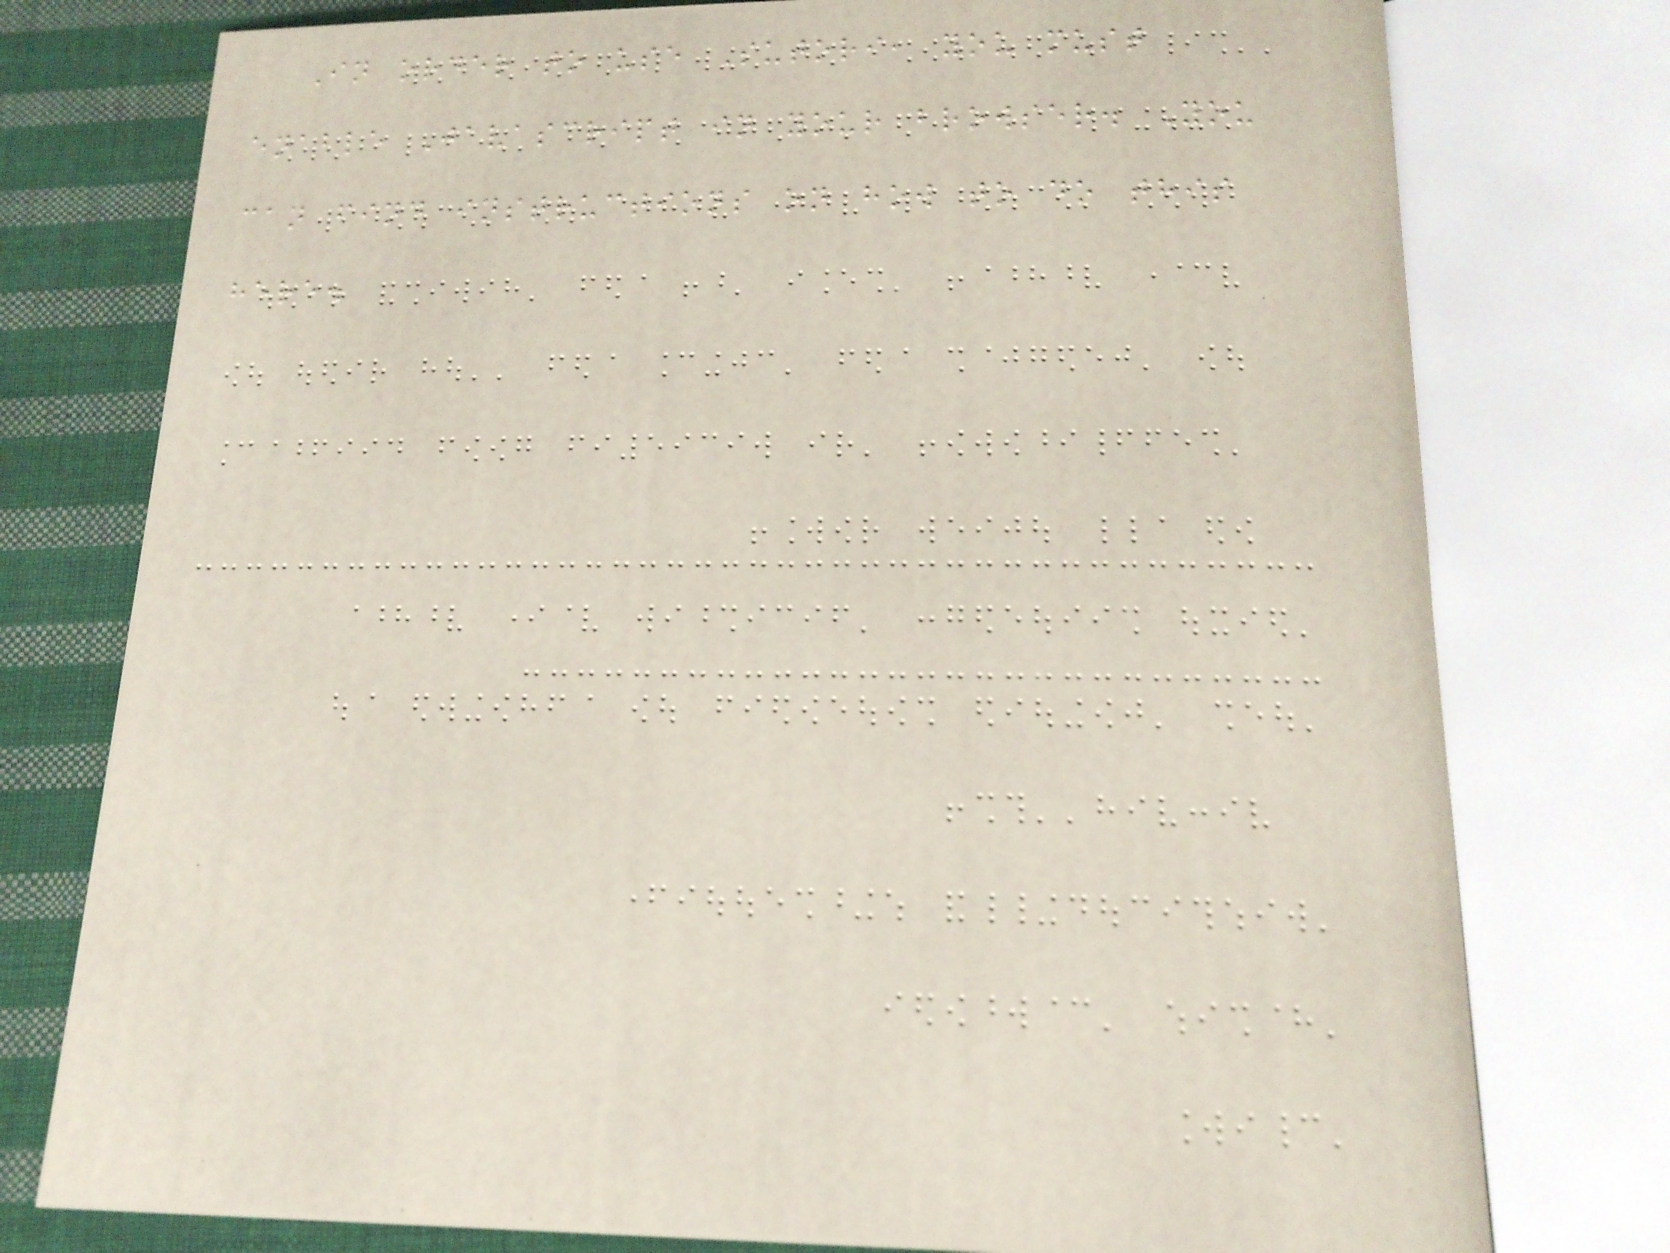In order to use Sutori, you must
enable Javascript in your browser. You
can find instructions on how to do this
here.
